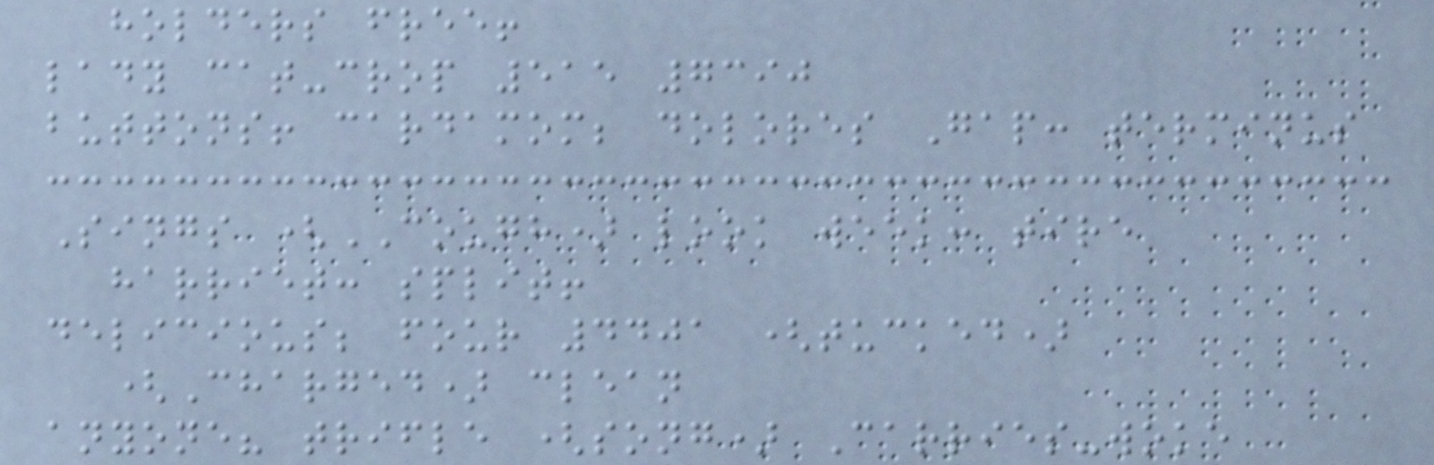holders free!
lady cat-crop 515 7390
buttons! cardamom; dolores Gap: terminus
Sings (COUGH) look week: tire
harriet: split!
delicious; four 4401 (tucked)
(Charged) clean
anyone? trifle (song) Carries-woke
